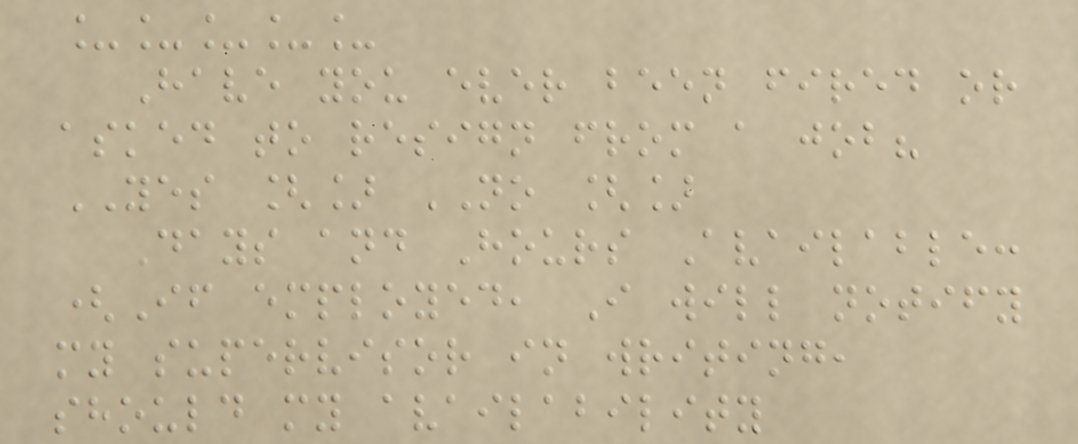_____
Have you ever been fired or
asked to resign from a job?
YES [] NO []
Days and Hours Available:
(If employed, I will notify
my supervisor in writing,
should my availability
